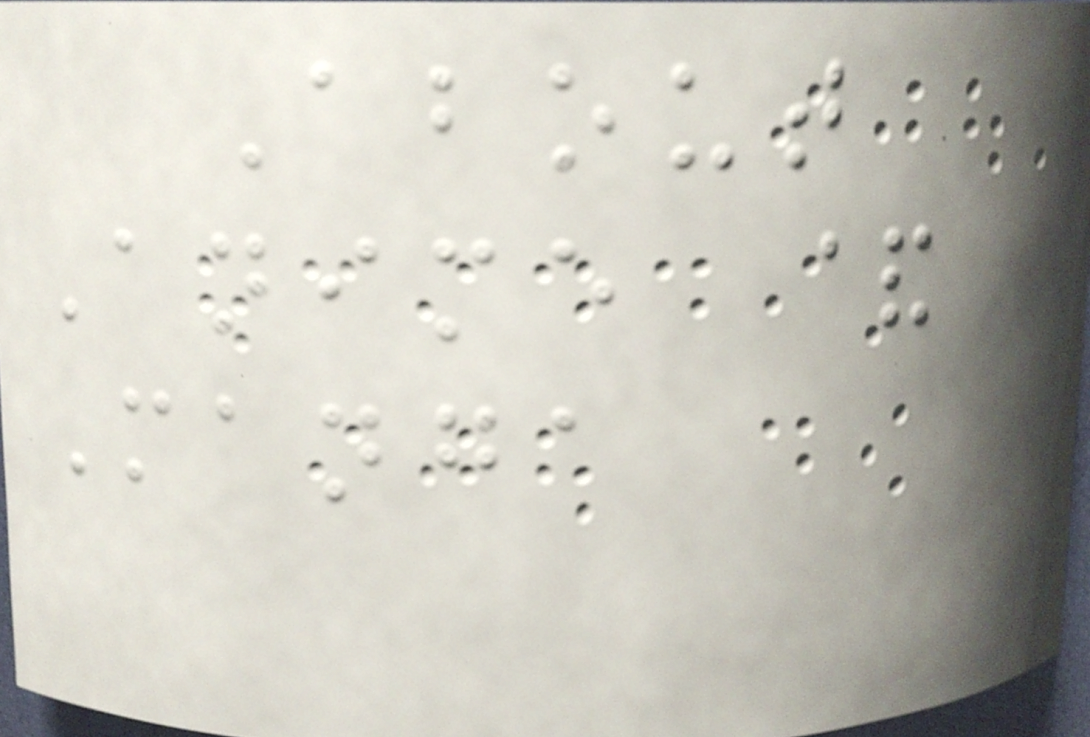About
Anime &
Manga
